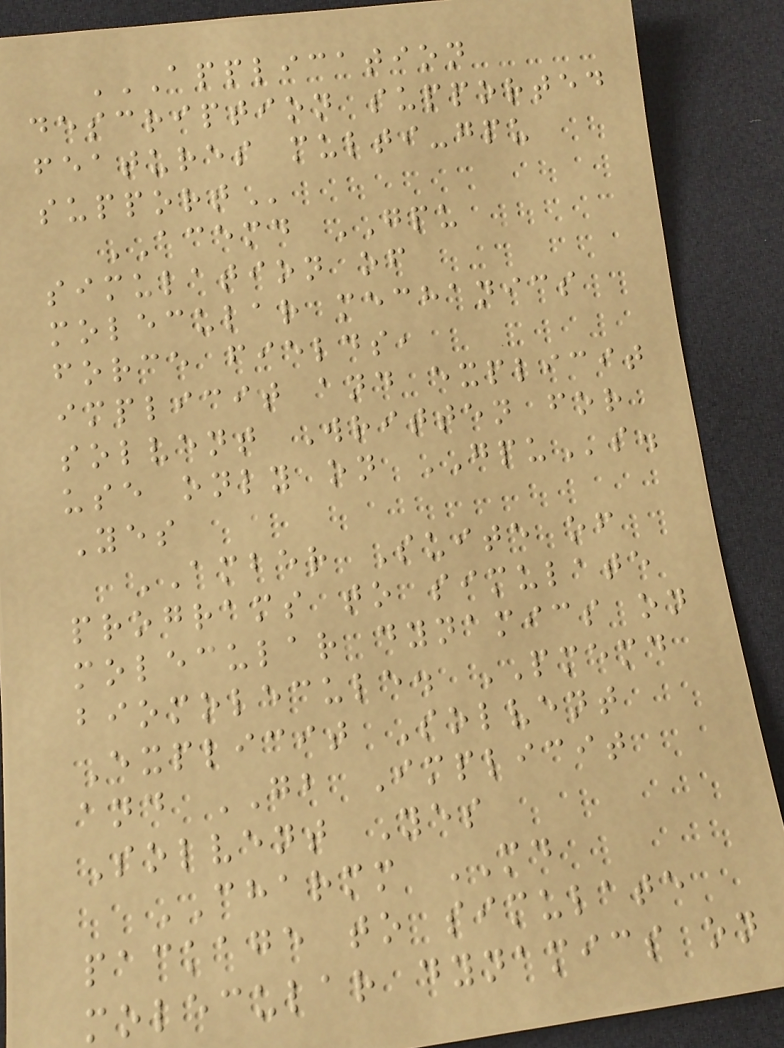APPLICATION
DESCRIPTION SUPPORTED
FEATURES MULTI-GPU
SUPPORT
ACEMD GPU
simulation of
molecular mechanics
force fields,
implicit and explicit
solvent Written for
use only on GPUs.
Yes
AMBER Suite of
programs to simulate
molecular dynamics on
biomolecule. PMEMD
Explicit Solvent
and GB Implicit
Solvent Yes
CHARMM MD
package to simulate
molecular dynamics on
